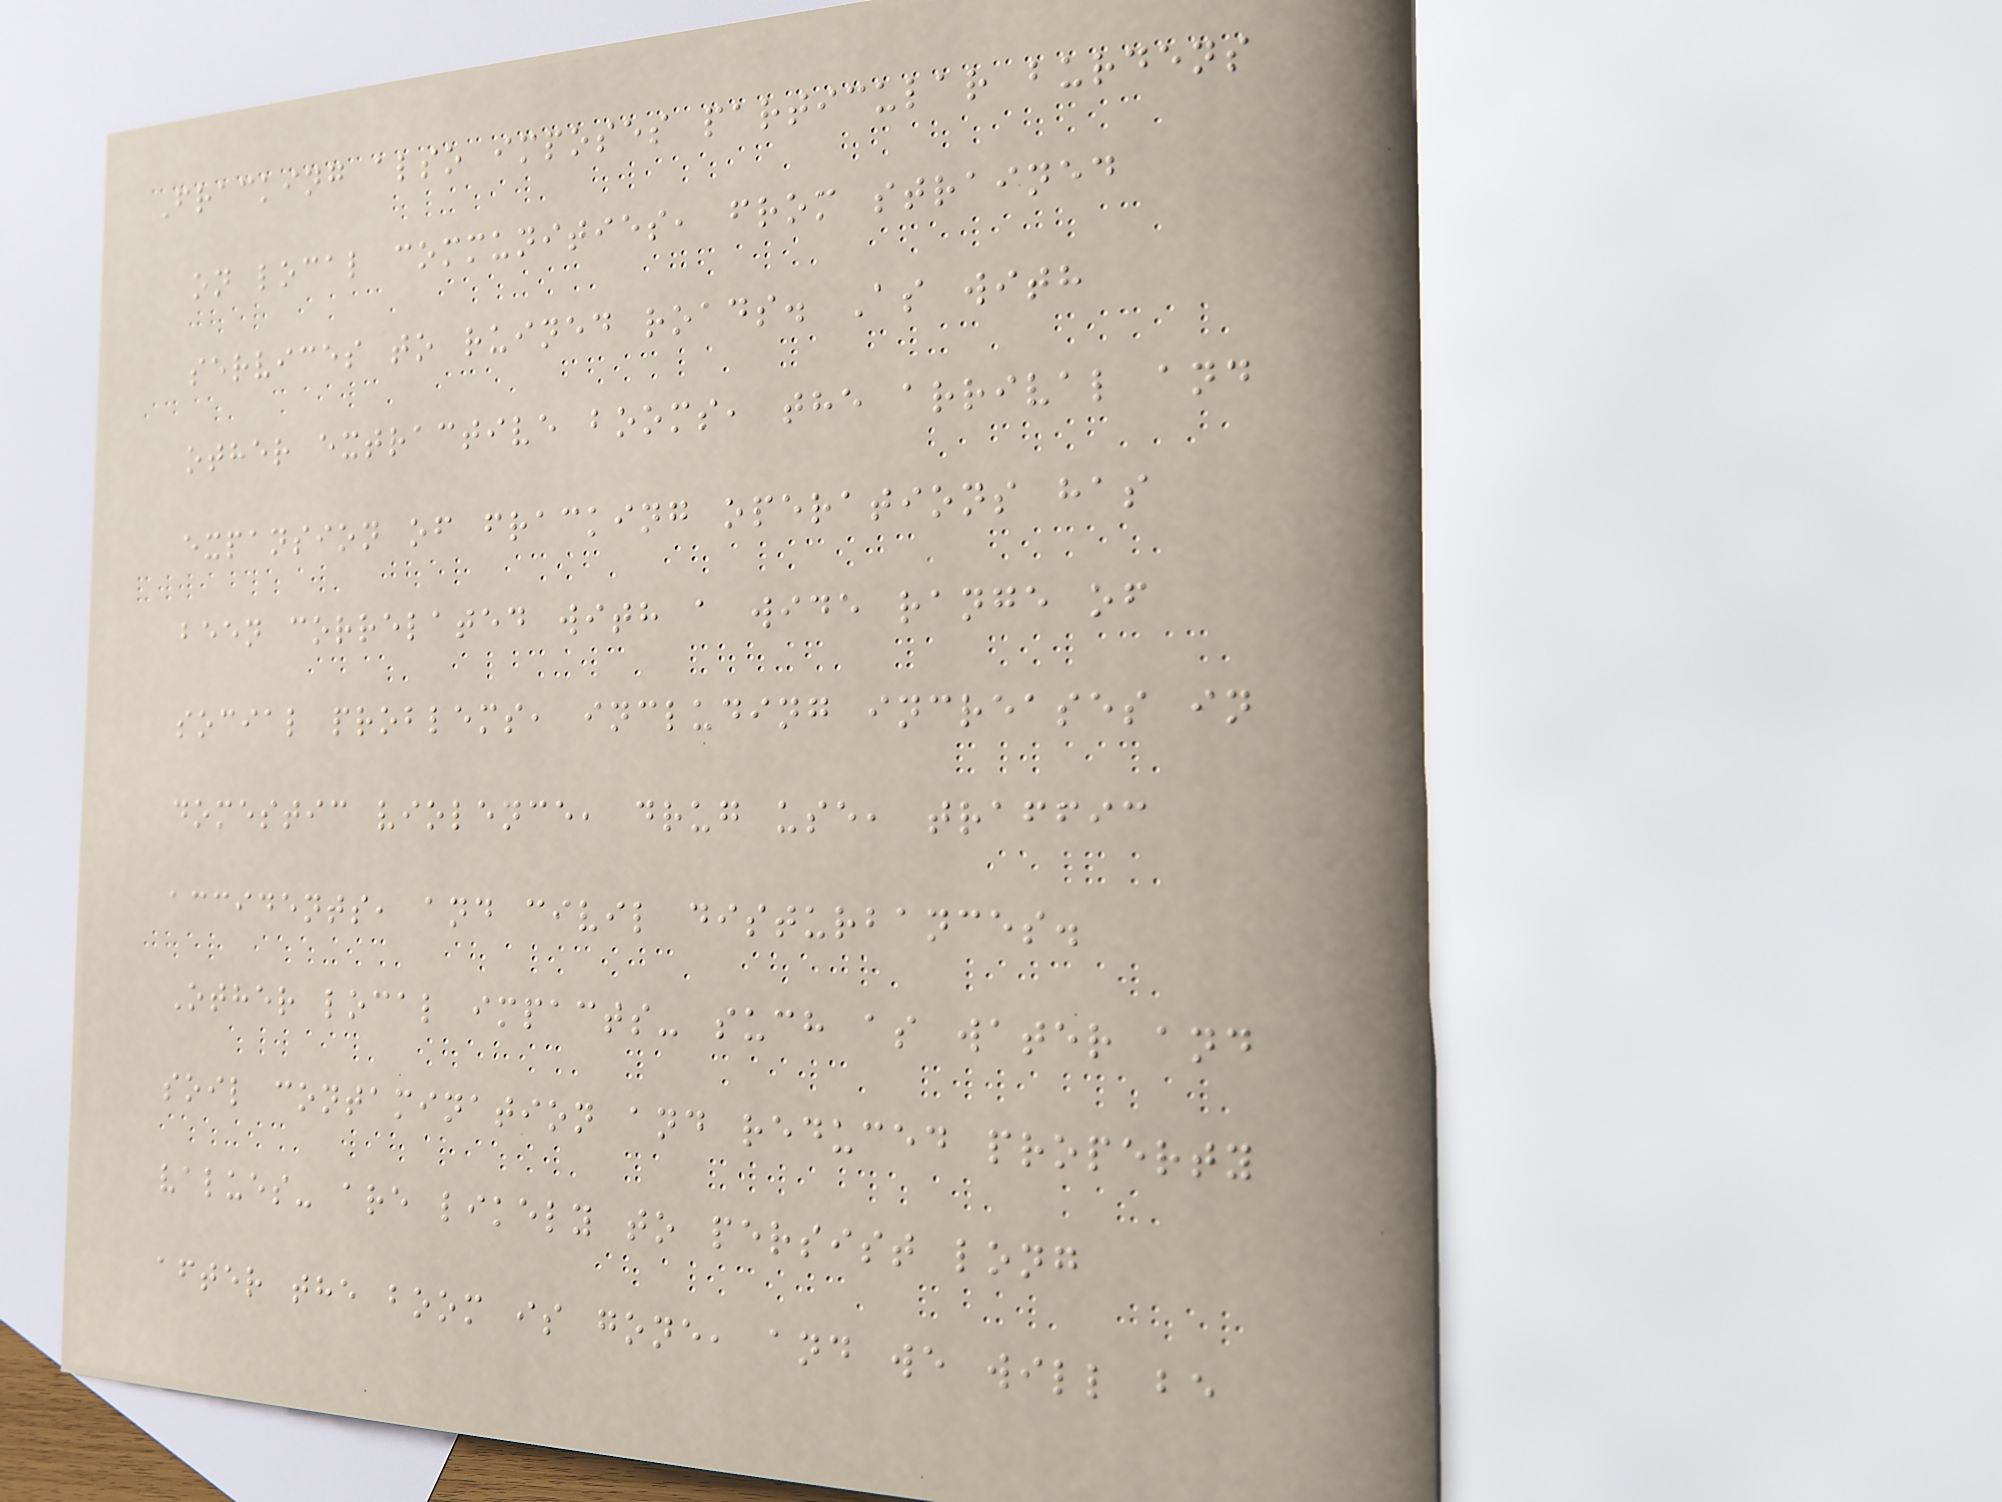Fracking also imposes particular burdens
on local communities, from strained
services to ruined roads. As with
other extractive booms, the arrival and
expansion of fracking operations has
been correlated with a wide range of
social problems, including increases in
domestic violence, drug use, traffic
accidents, and civil disturbances.
Other local impacts- such as water and
soil contamination and reduced property
values- are likely to persist long
after the boom is gone, and we will be
